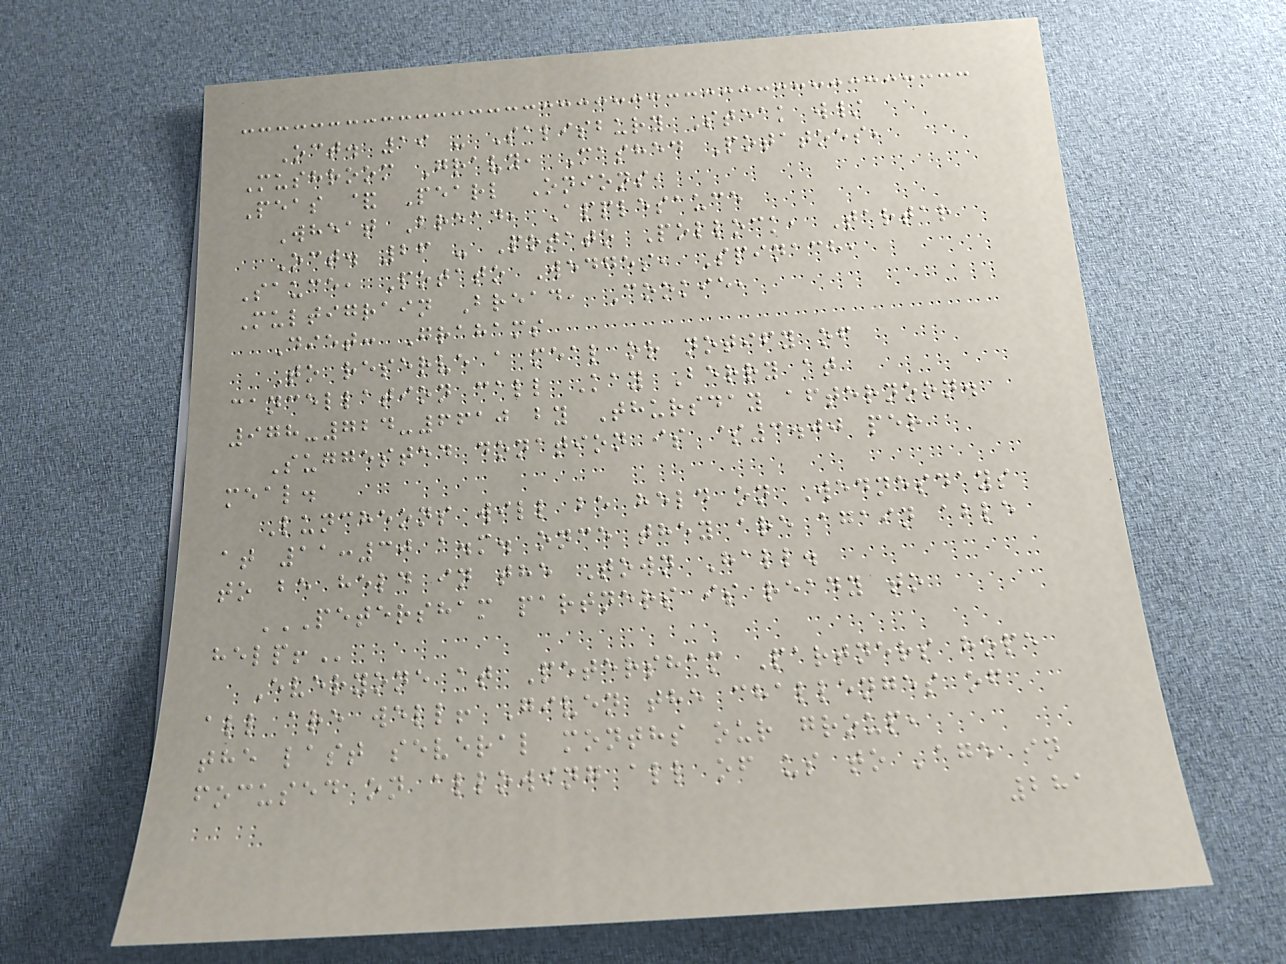Oct. 19 - Salisbury Steak w/
Mushroom Gravy, Mashed Potatoes,
Peas & Pearl Onions,
Wheat Bread, Applesauce
Oct. 26 - Potato Pollock, Tartar
Sauce, Potato Wedges, Spinach,
Multigrain Bread, Cookie,
Diet: Grahams
To reserve a meal or notify of
cancellation call Kay Berry at
978-724-6610 by Thursday afternoon.
Suggested donation is $3.00 per
meal.
Luncheons will be held on Wednesdays
at 11:30 a.m. once they are again able
to be held in the Town Hall.
PETERSHAM PARTNERS IS READY TO
HELP!
Everyone at Petersham Partners hope
all are well! Given the challenges of
the last several months our group,
focused on allowing all of us to 'age in
281
